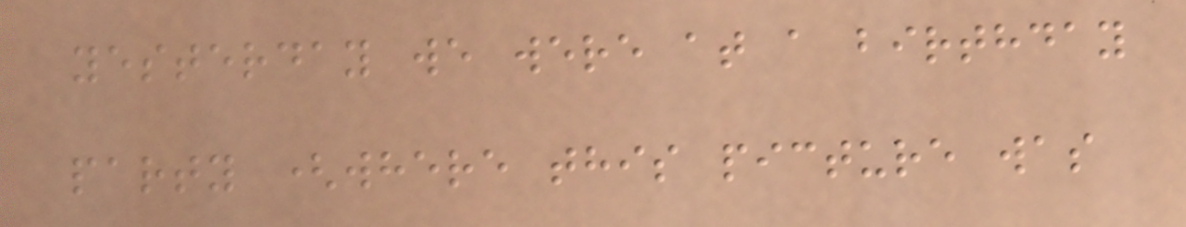yesterday we were at a birthday
party (where this picture was
